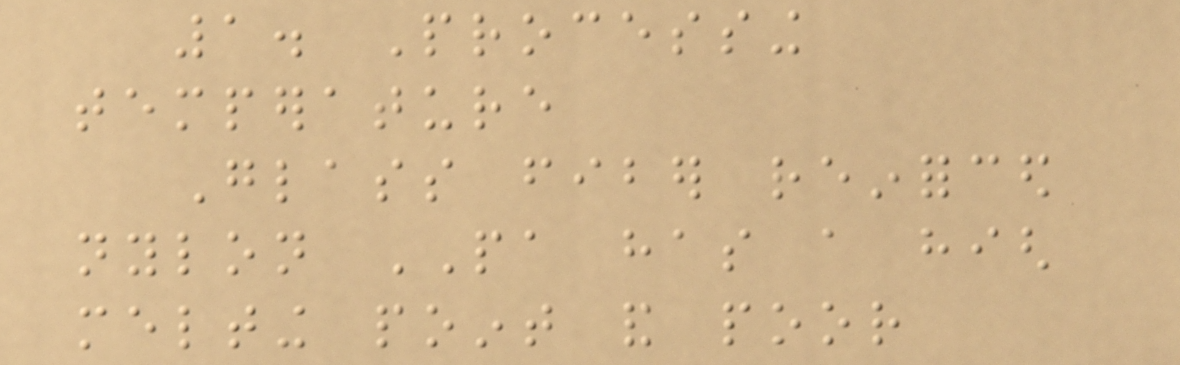1. Processing
temperature
Glass fiber reinforced
nylon PA has a high
melting point and poor
